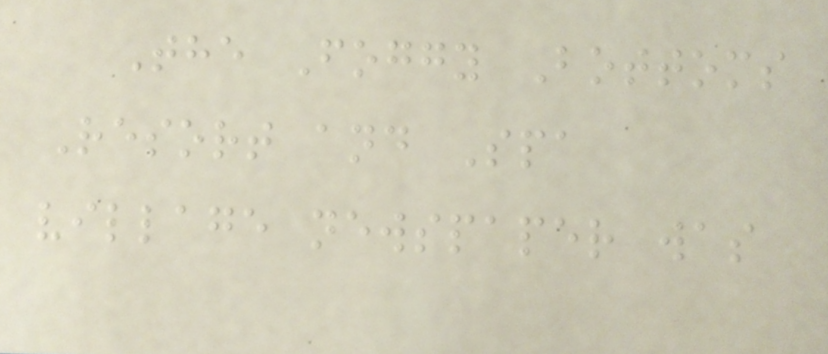The Foggy Bottoms
Resort and Spa
village newspaper was
